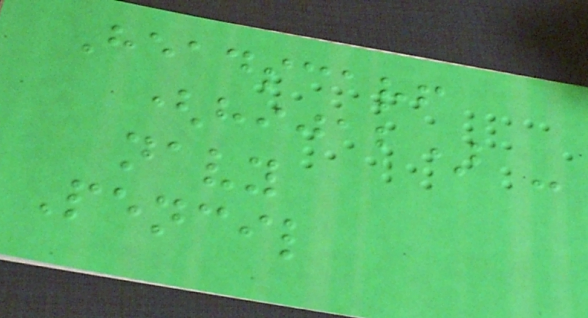Headscarf
(hijab) -
navy
Pencil
